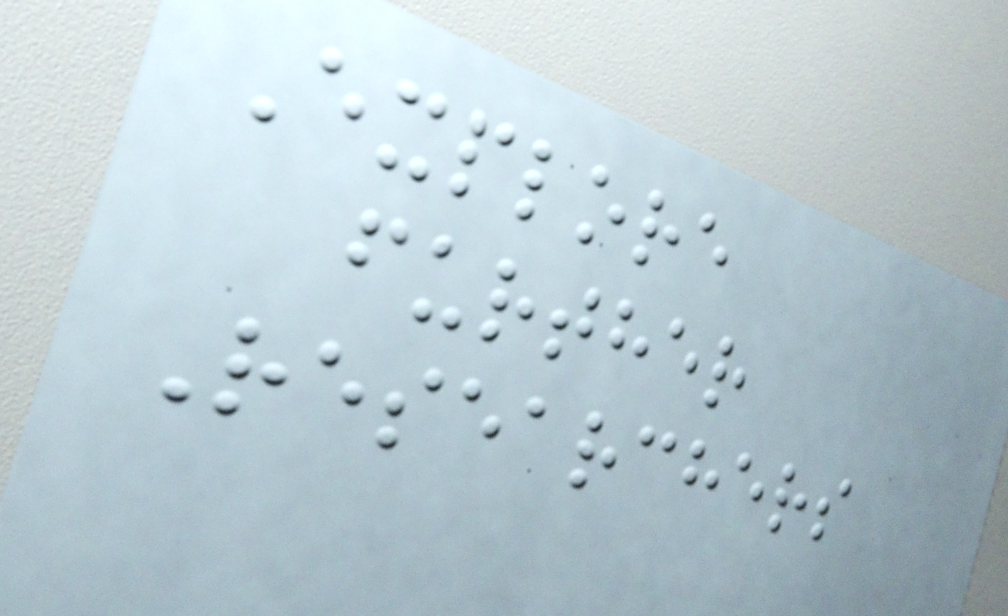Explore
further
Researchers
